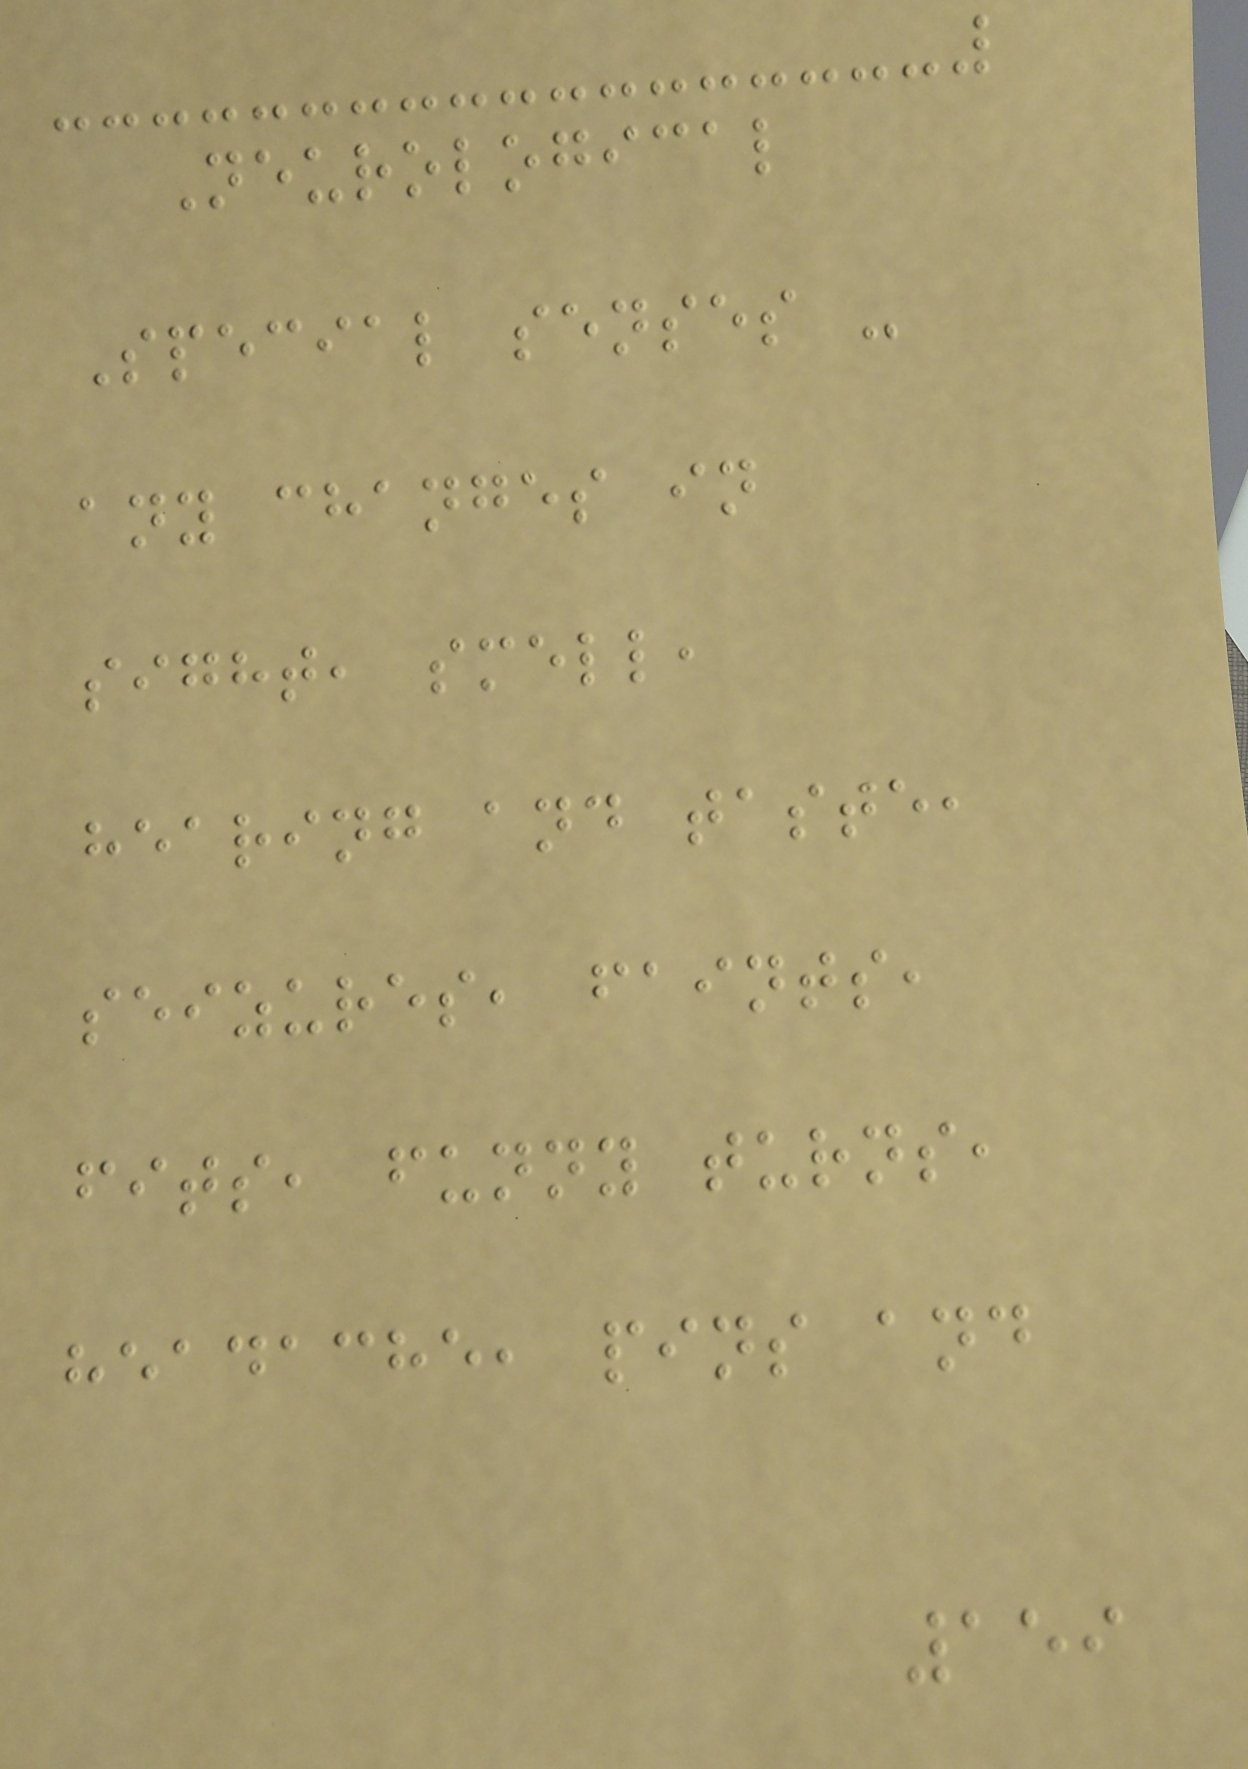Neurological
Special senses -
any changes in
sight, smell,
hearing and taste,
seizures, faints,
fits, funny turns,
headache, pins and
159
